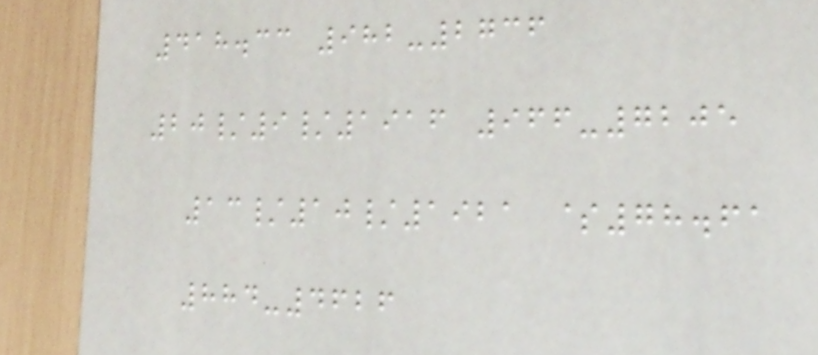418.33 982-2736
20/9/1916 966-7205
13/10/1921 $78.61
884-4626
